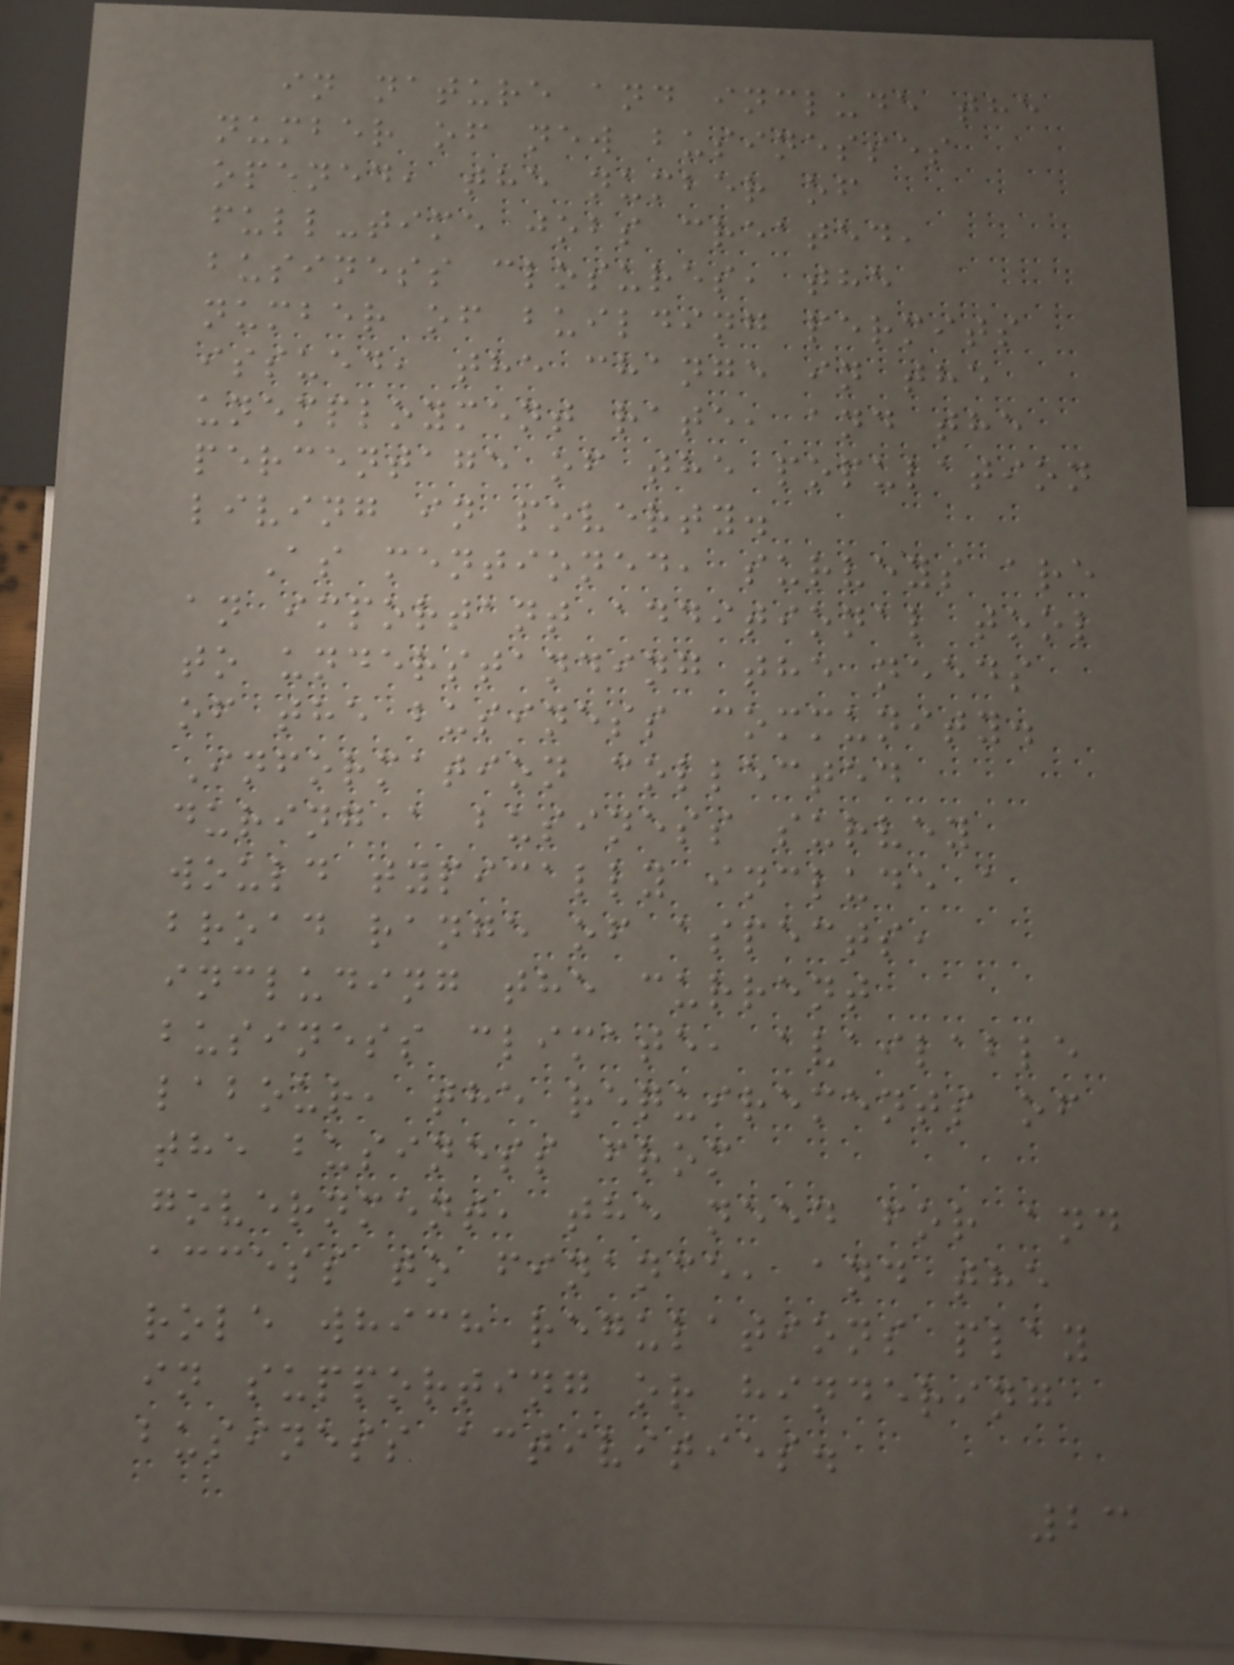in nature and include the
number of new businesses
opened, the number of
full-time jobs created,
business closures, the
number of building permits
issued, the change in the
unemployment rate, and the
percentage of the population
living in poverty.
As mentioned, surveys are
an important additional tool
to understanding the needs
of the business community.
Information collected
during a business survey
would typically include a
broad range of aspects,
including the current
business climate, available
labour, the requirements of
the business from
government, the need for and
access to finance, and the
role which regulations play
in supporting or hindering
business activities.
23
